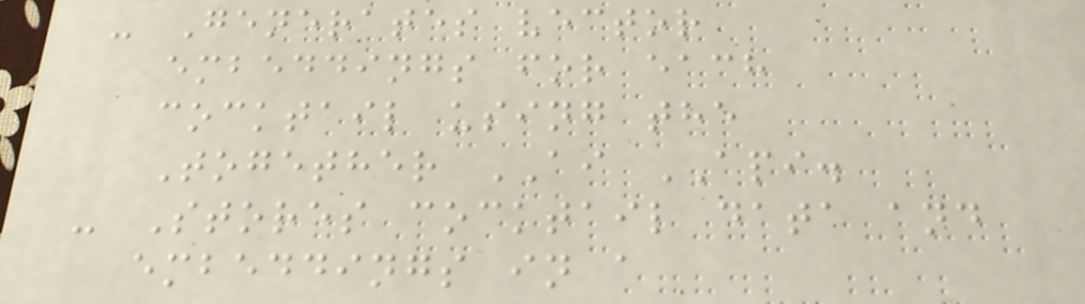- Generates vector
embeddings for each
cocktail using the
Together AI API.
- Stores cocktail data and
embeddings in a
